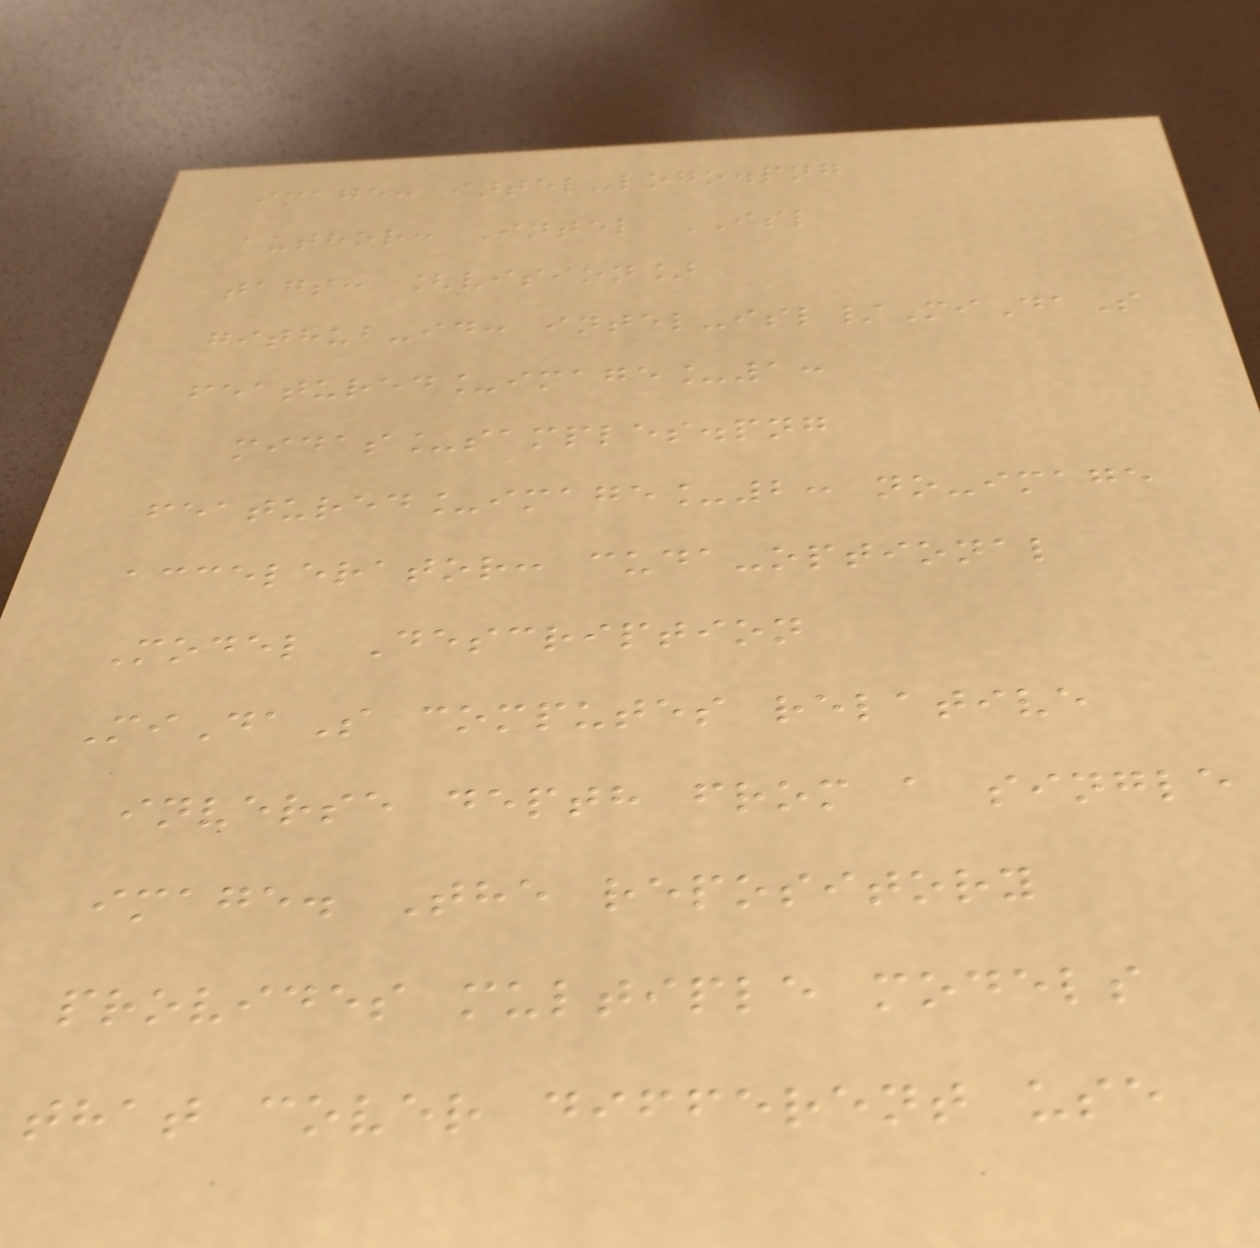image: intel-logo.png
author: Intel ISL
tags: [vision]
github-id: intel-isl/MiDaS
featured_image_1:
midas_samples.png
featured_image_2: no-image
accelerator: cuda-optional
Model Description
MiDaS computes relative
inverse depth from a single
image. The repository
provides multiple models
that cover different use
